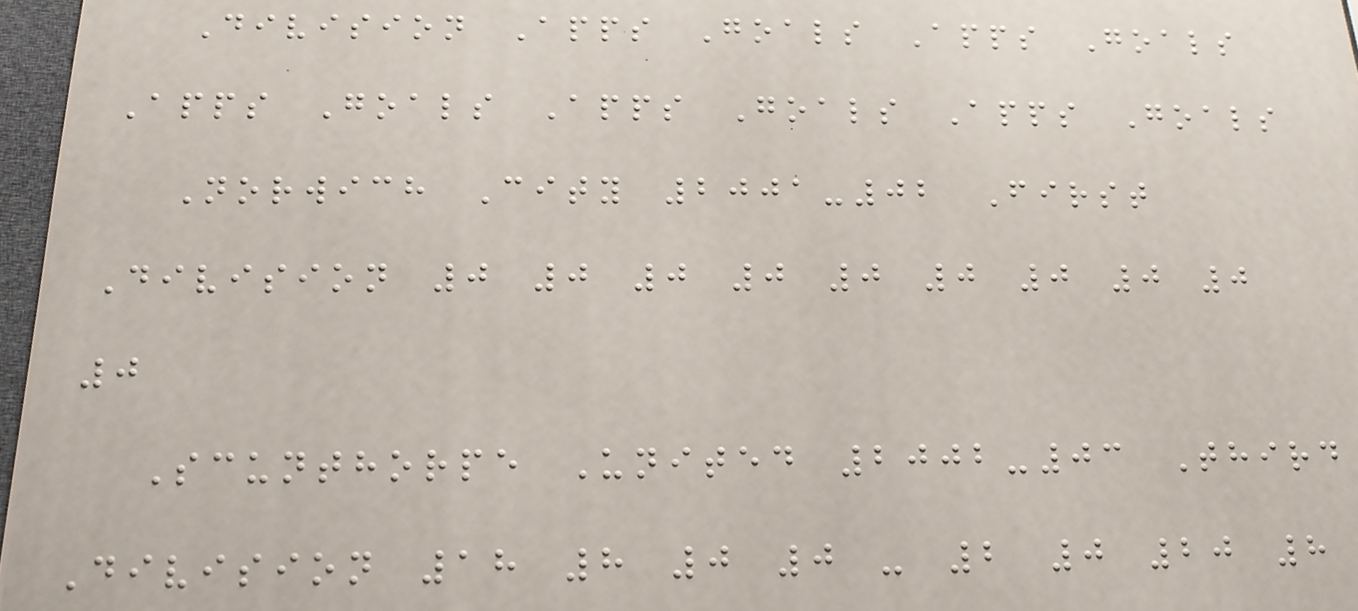Division Apps Goals Apps Goals
Apps Goals Apps Goals Apps Goals
Norwich City 2001-02 First
Division 0 0 0 0 0 0 0 0 0
0
Scunthorpe United 2002-03 Third
Division 18 8 0 0 - 2 0 20 8
